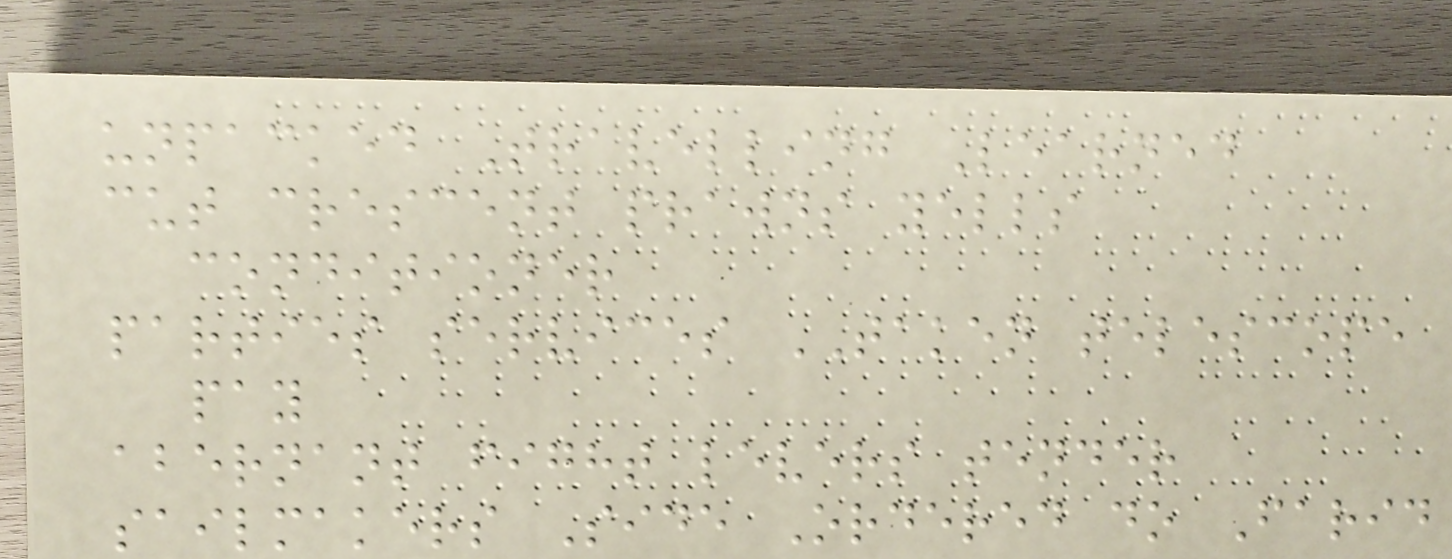unpacked Travelling Learned
cut crescent prawns yells
conditioner
parties services TAKEN telescope
pay
abernant fight levers tender
sailmakers Side Ordered do Farid
